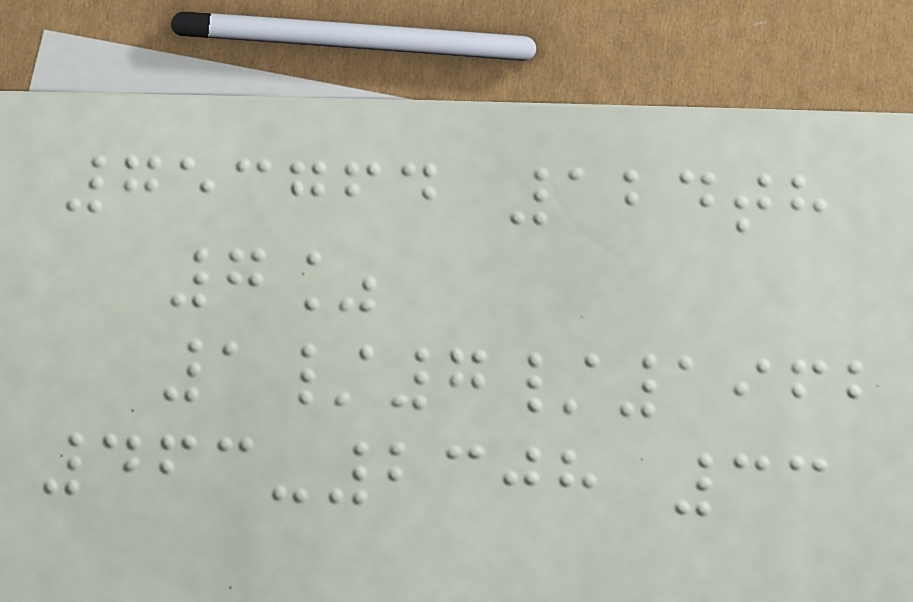753764 124th
7%
1/7/1962
463-2308 33
